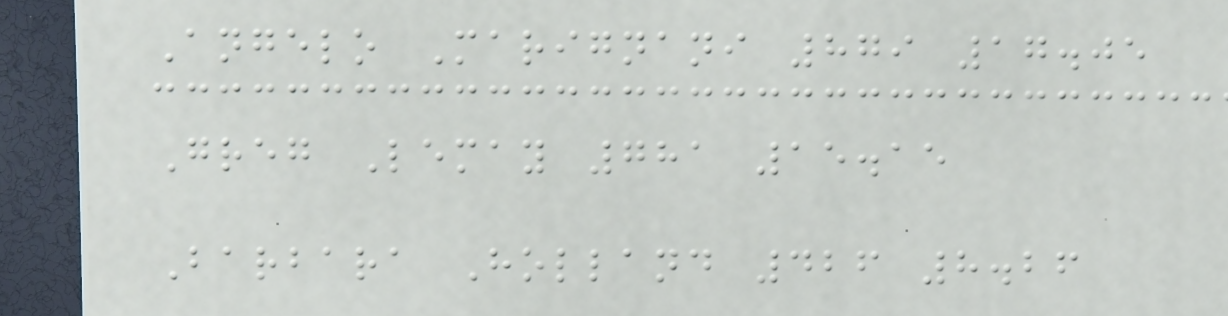Angelo Marignani 879 17.05
Greg Lemay 781 15.15
Barbara Holland 426 8.26
